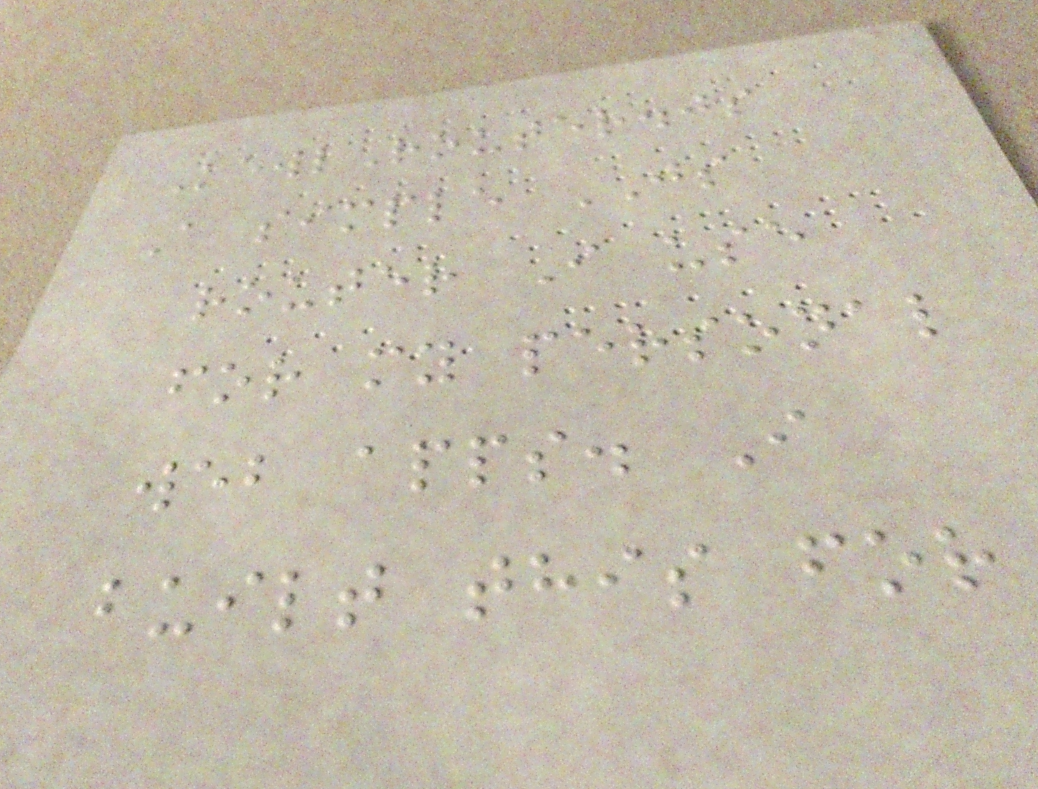KewlRouter.js
A simple JS
router I use
for my personal
web apps. I
built this for
